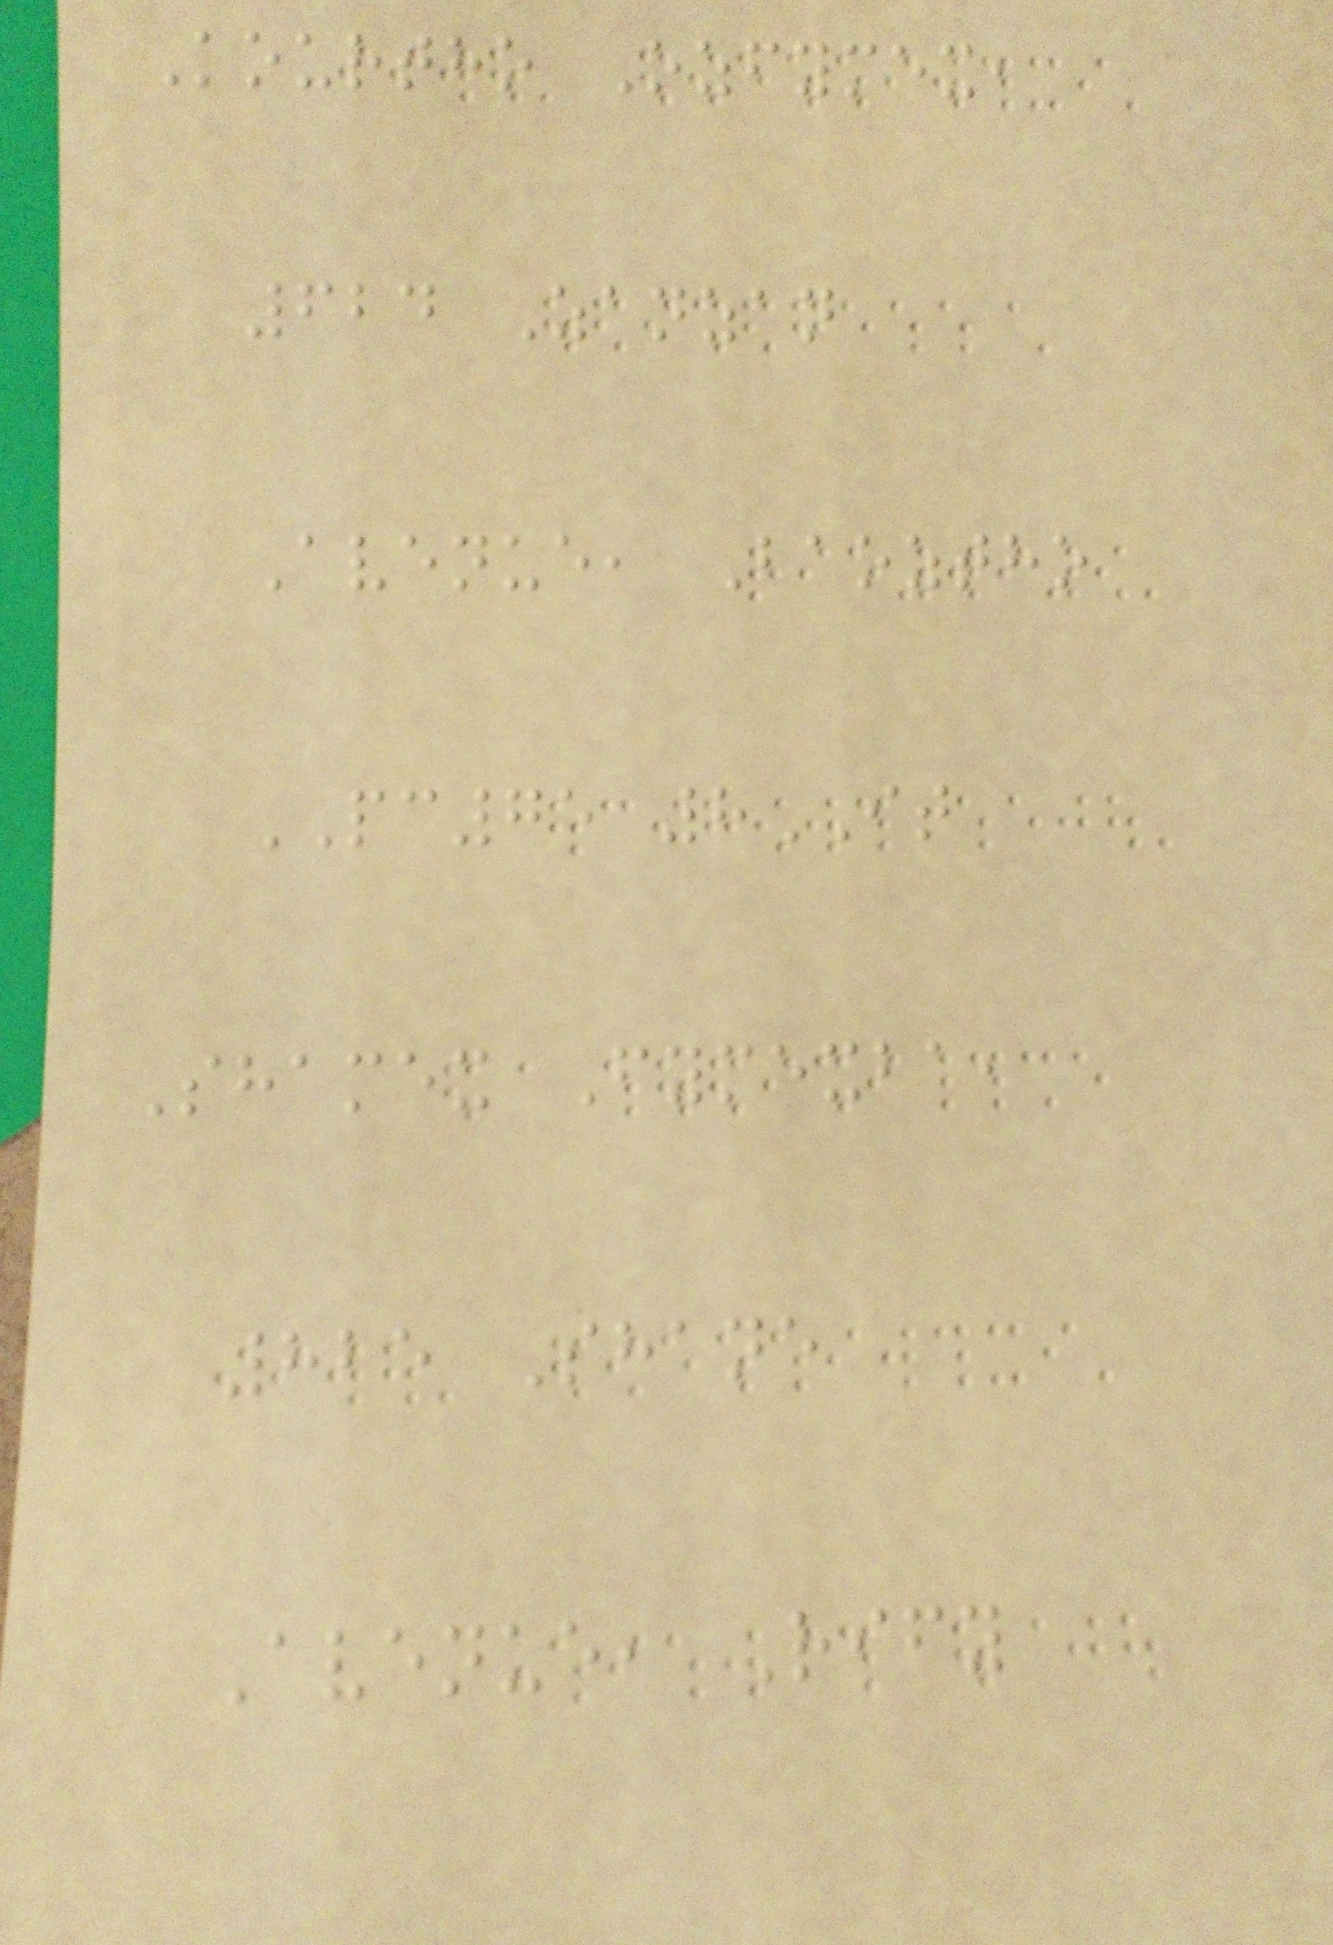Kourtho Ozfymex,
624 Zanzan
Avenue, Baoztho
PC75 8IT
Shamex Fymexba,
825 Shane
Avenue, Rify
